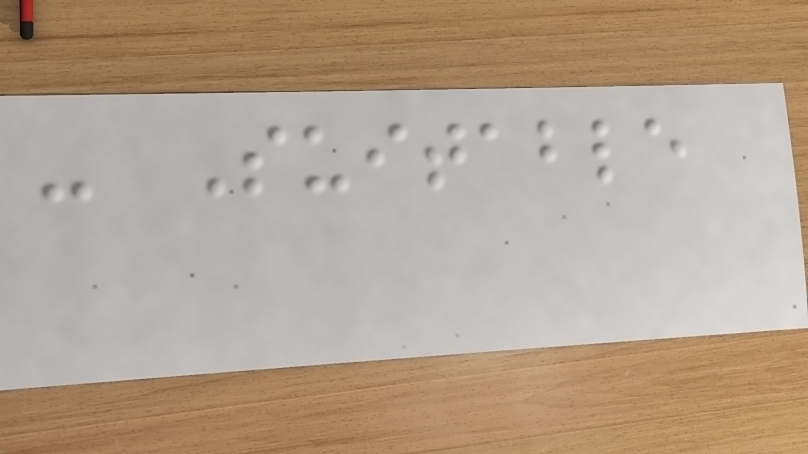- Suitable
